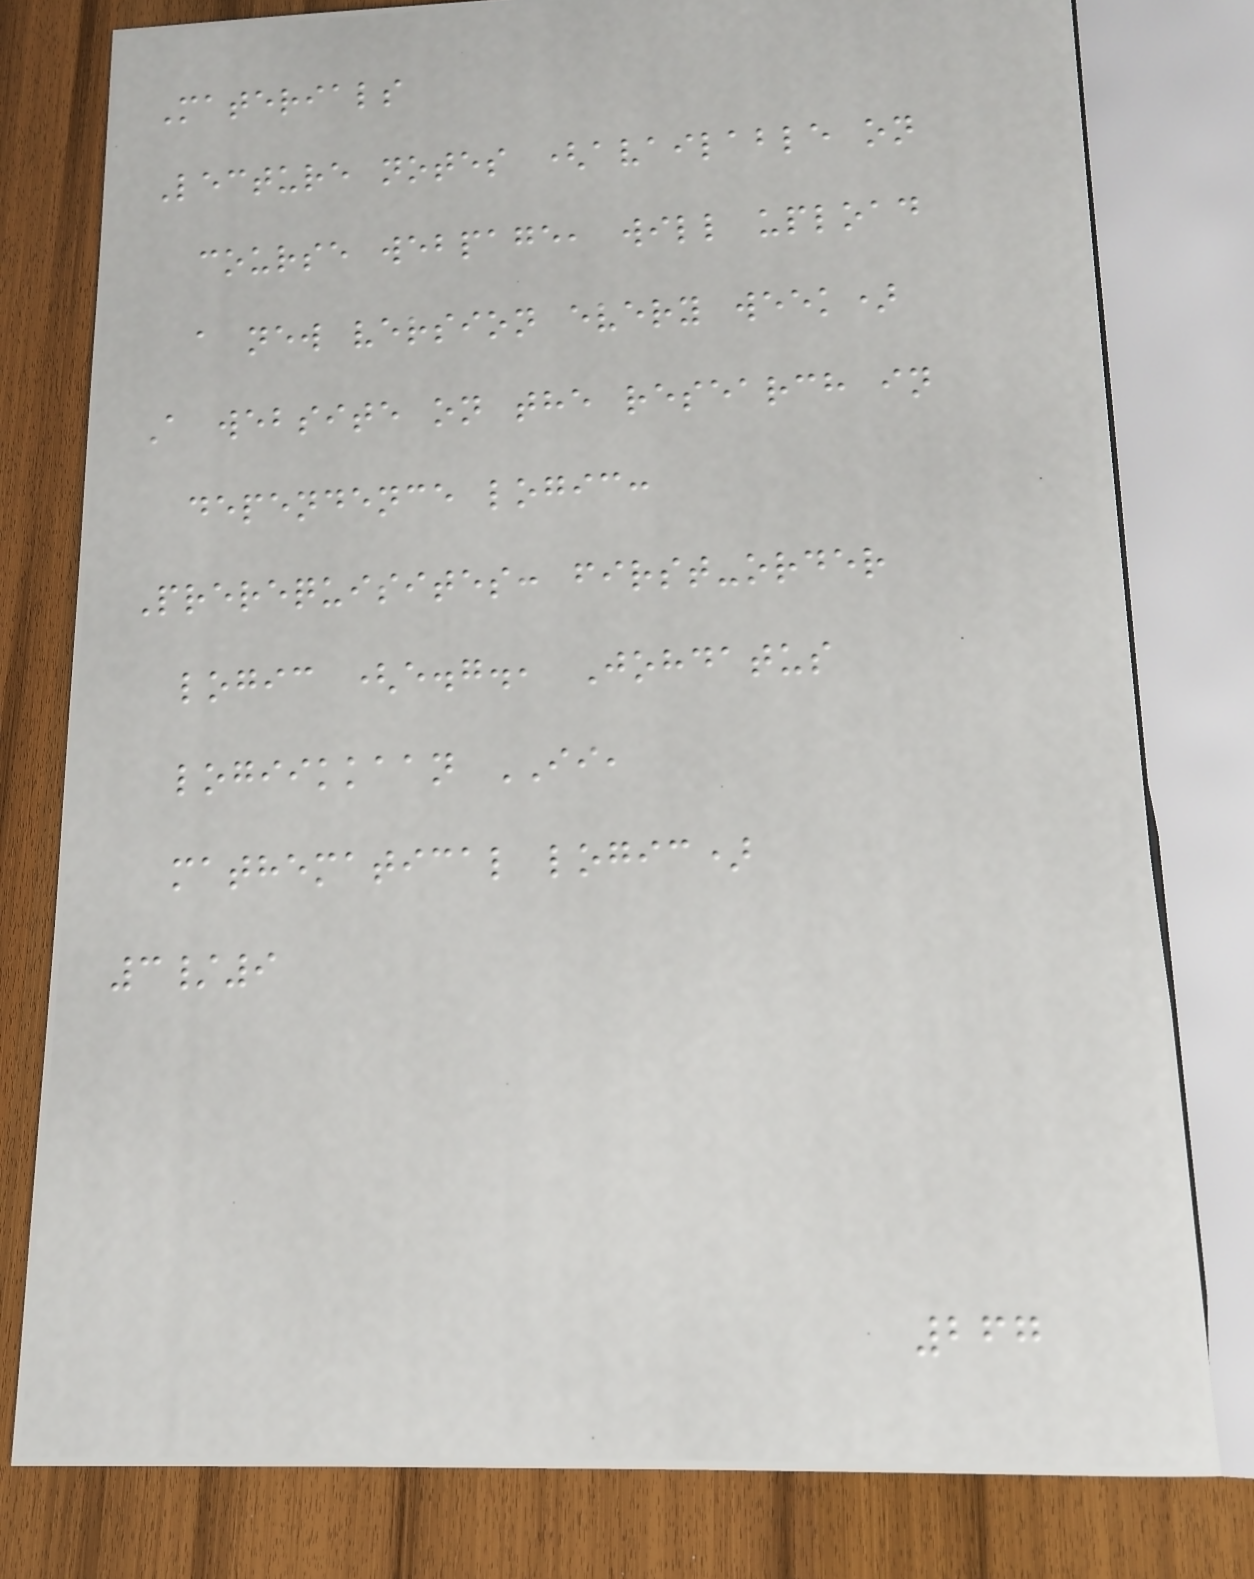Materials
Lecture notes (available on
course webpage, will upload
a new version every week)
A website on the research in
dependence logic:
Prerequisites: first-order
logic (e.g., Johdatus
logiikkaan II,
mathematical logic)
3/9
267
